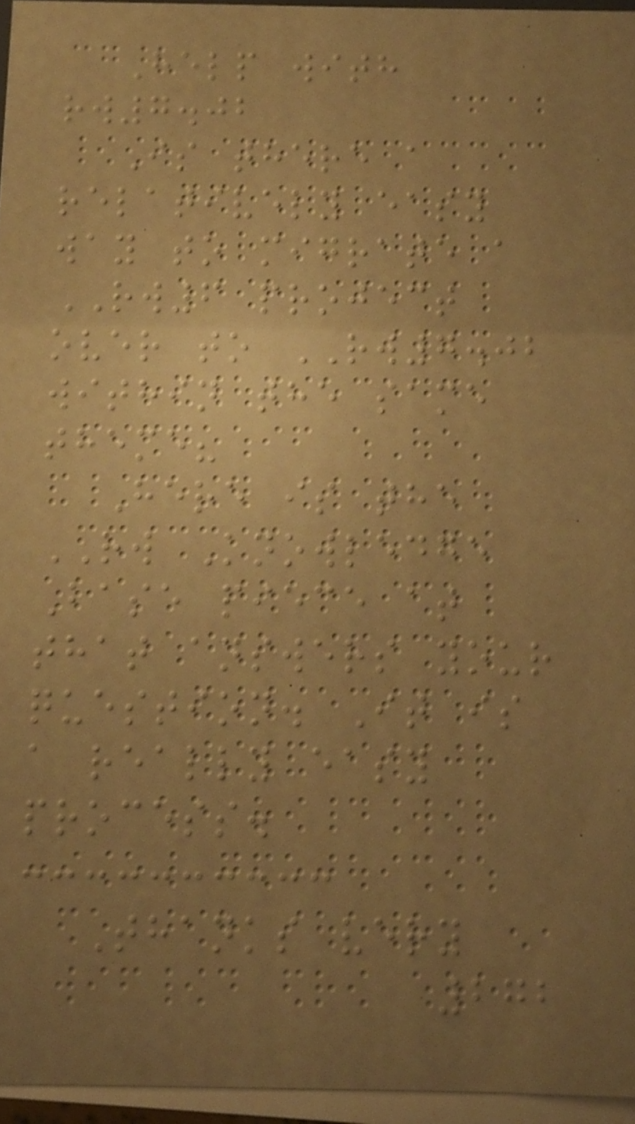Help with
rw7.02
Is there a
relatively easy
way to migrate a
RW6 project
over to RW7.02
within the same
theme?
Here is the
RW Knowledge
Base piece at
that answers your
question. It is
a really easy
process.
Thanks very
272
